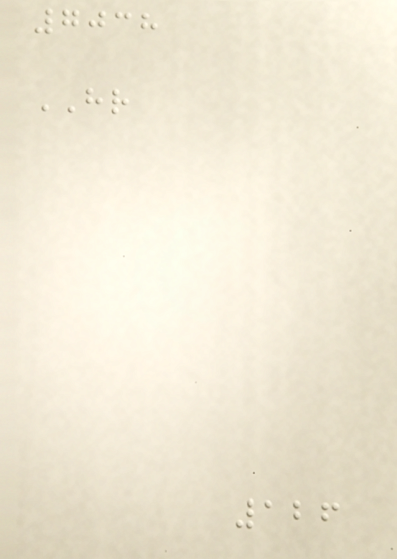7038
HR
126
